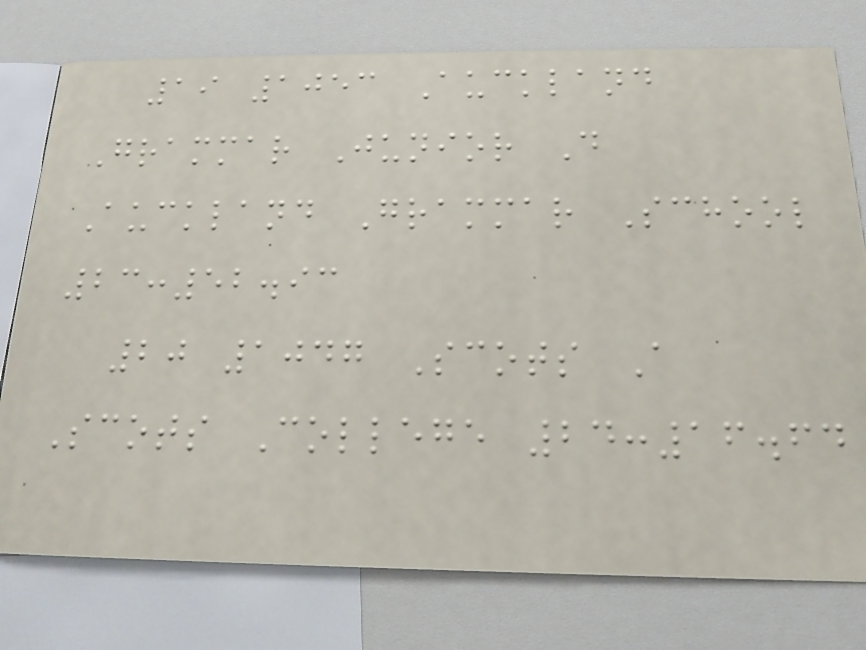19 1053 Auckland
Grammar Junior D
Auckland Grammar School
23:52.93
20 1047 Scots A
Scots College 24:16.64
